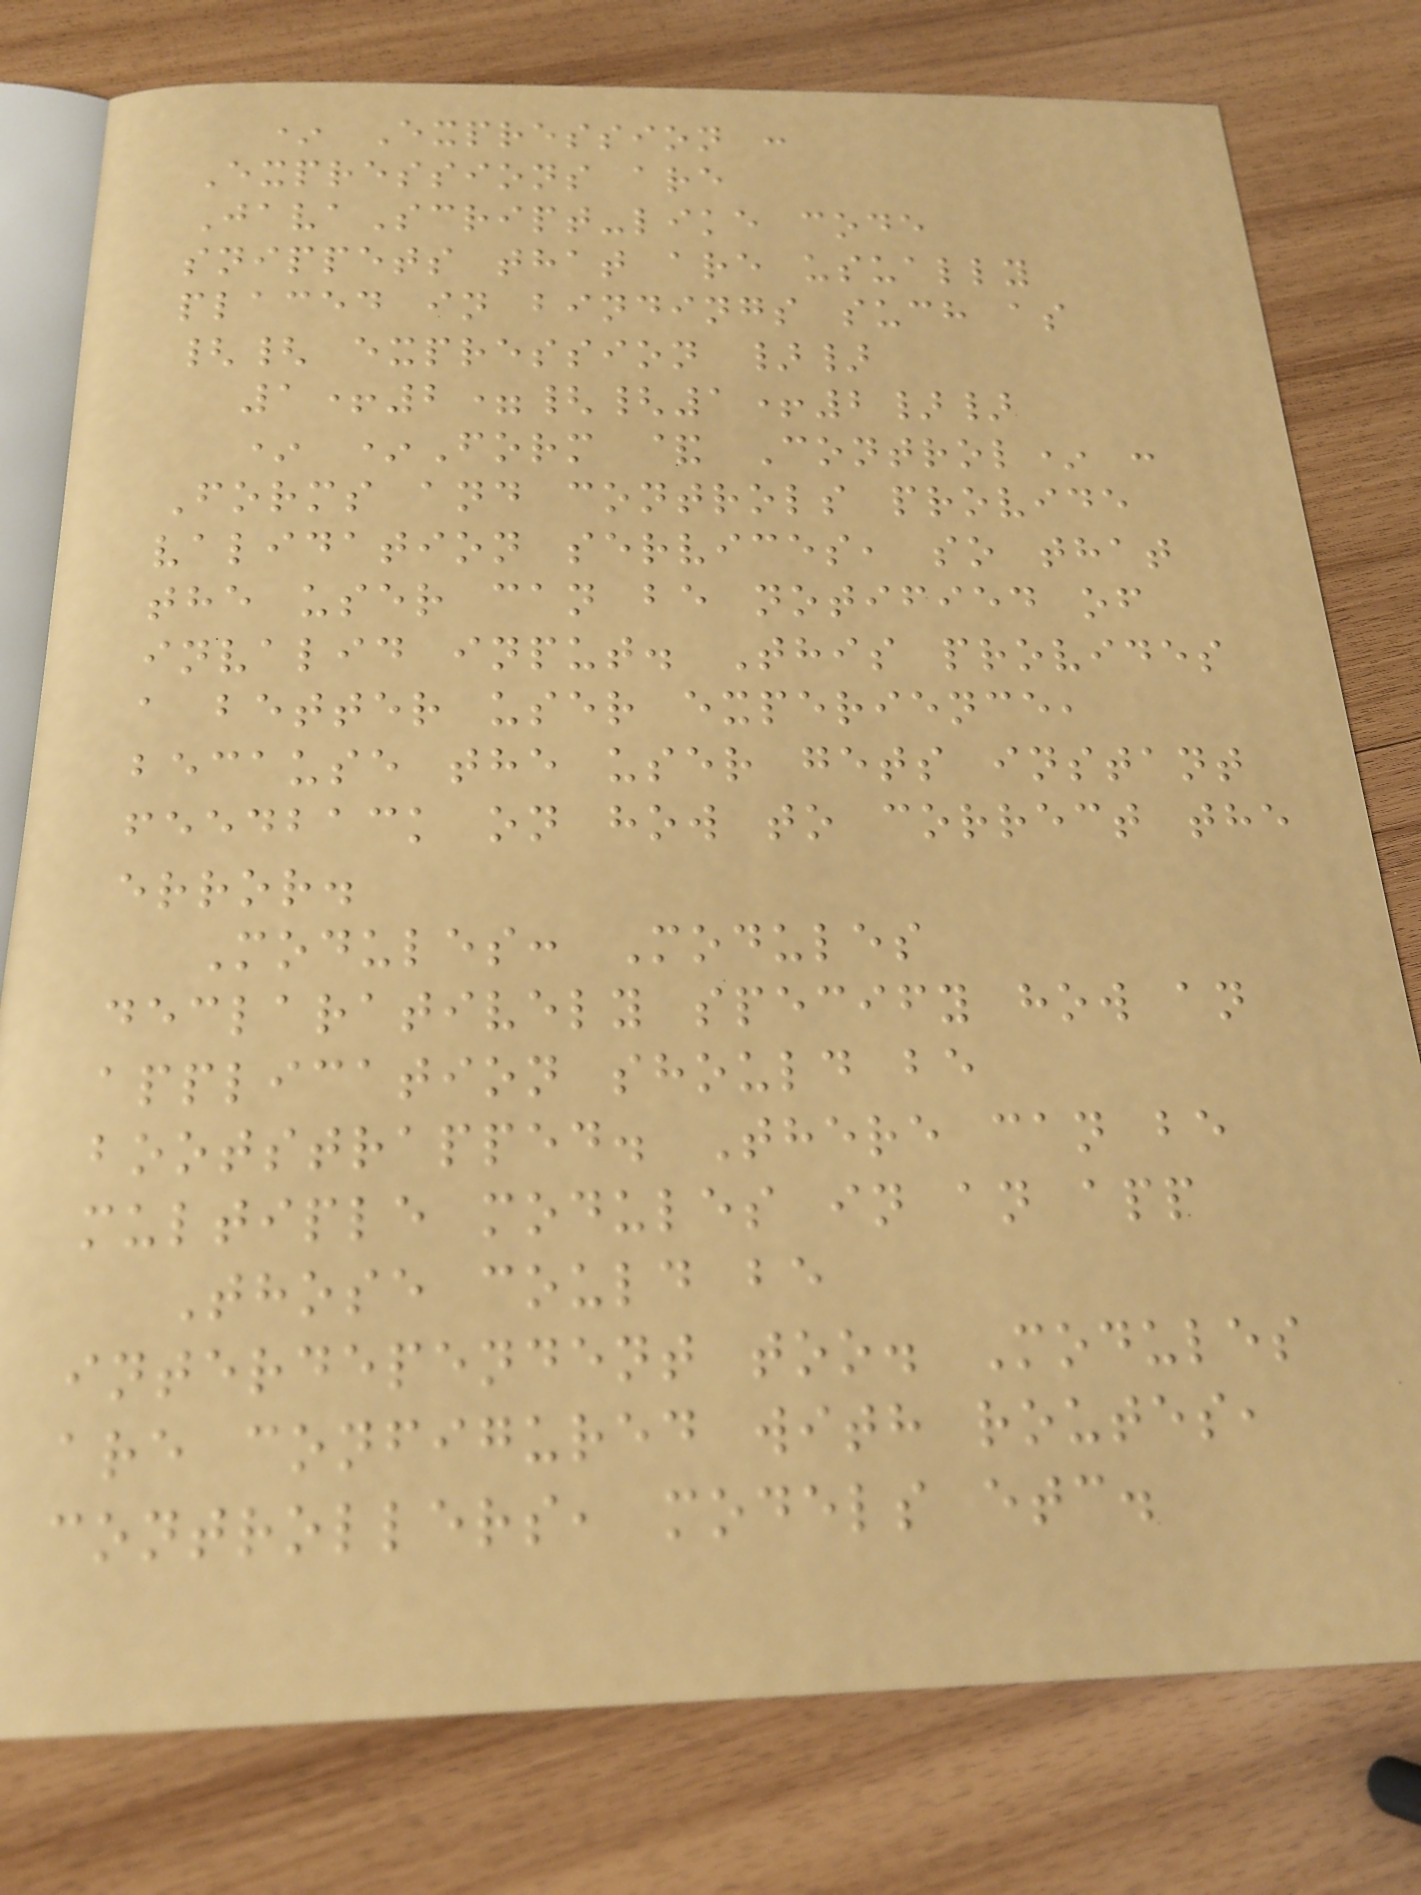* Expression :
Expressions are
JavaScript-like code
snippets that are usually
placed in bindings such as
{{ expression }}
1+2={{1+2}}
* *Form & Control* :
Forms and controls provide
validation services, so that
the user can be notified of
invalid input. This provides
a better user experience,
because the user gets instant
feedback on how to correct the
error.
Modules: Modules
declaratively specify how an
application should be
bootstrapped. There can be
multiple modules in an app
Those could be
interdependent too. Modules
are configured with routes,
controllers, models etc.
